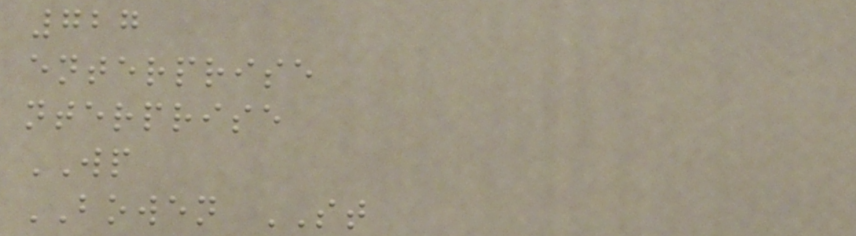727
enterprise
nterprise
WP
BOWEN ST
